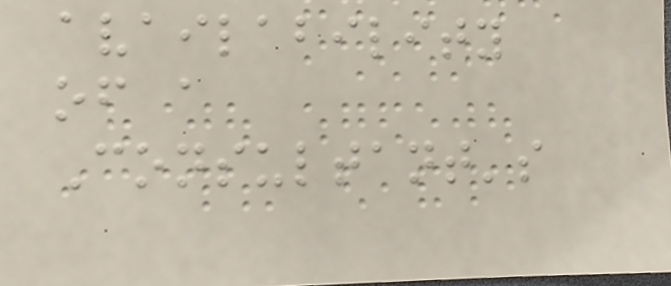availability
of a
Consultant's
